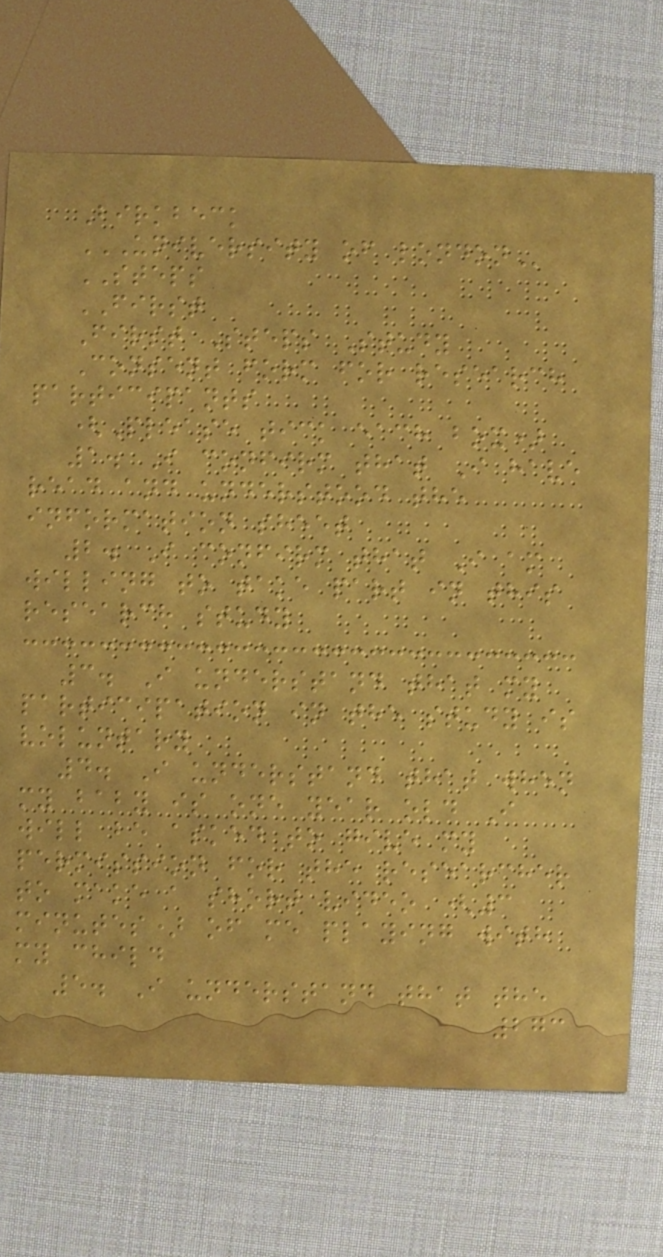Birkbeck
UNIVERSITY OF LONDON
STEPS
FIRST
First Steps Study
Consent form for research
participants
(Please tick each box)
1. I confirm that I have
read and understood the
information sheet
2. I confirm that I am
willing to take part in this
research study
3. I understand that my
participation in the study is
voluntary
4. I understand that when
my baby is one year old I
will be asked to give my
permission for the researcher
to make a short video (3
minutes) of me playing with
my child
5. I understand that the
273
